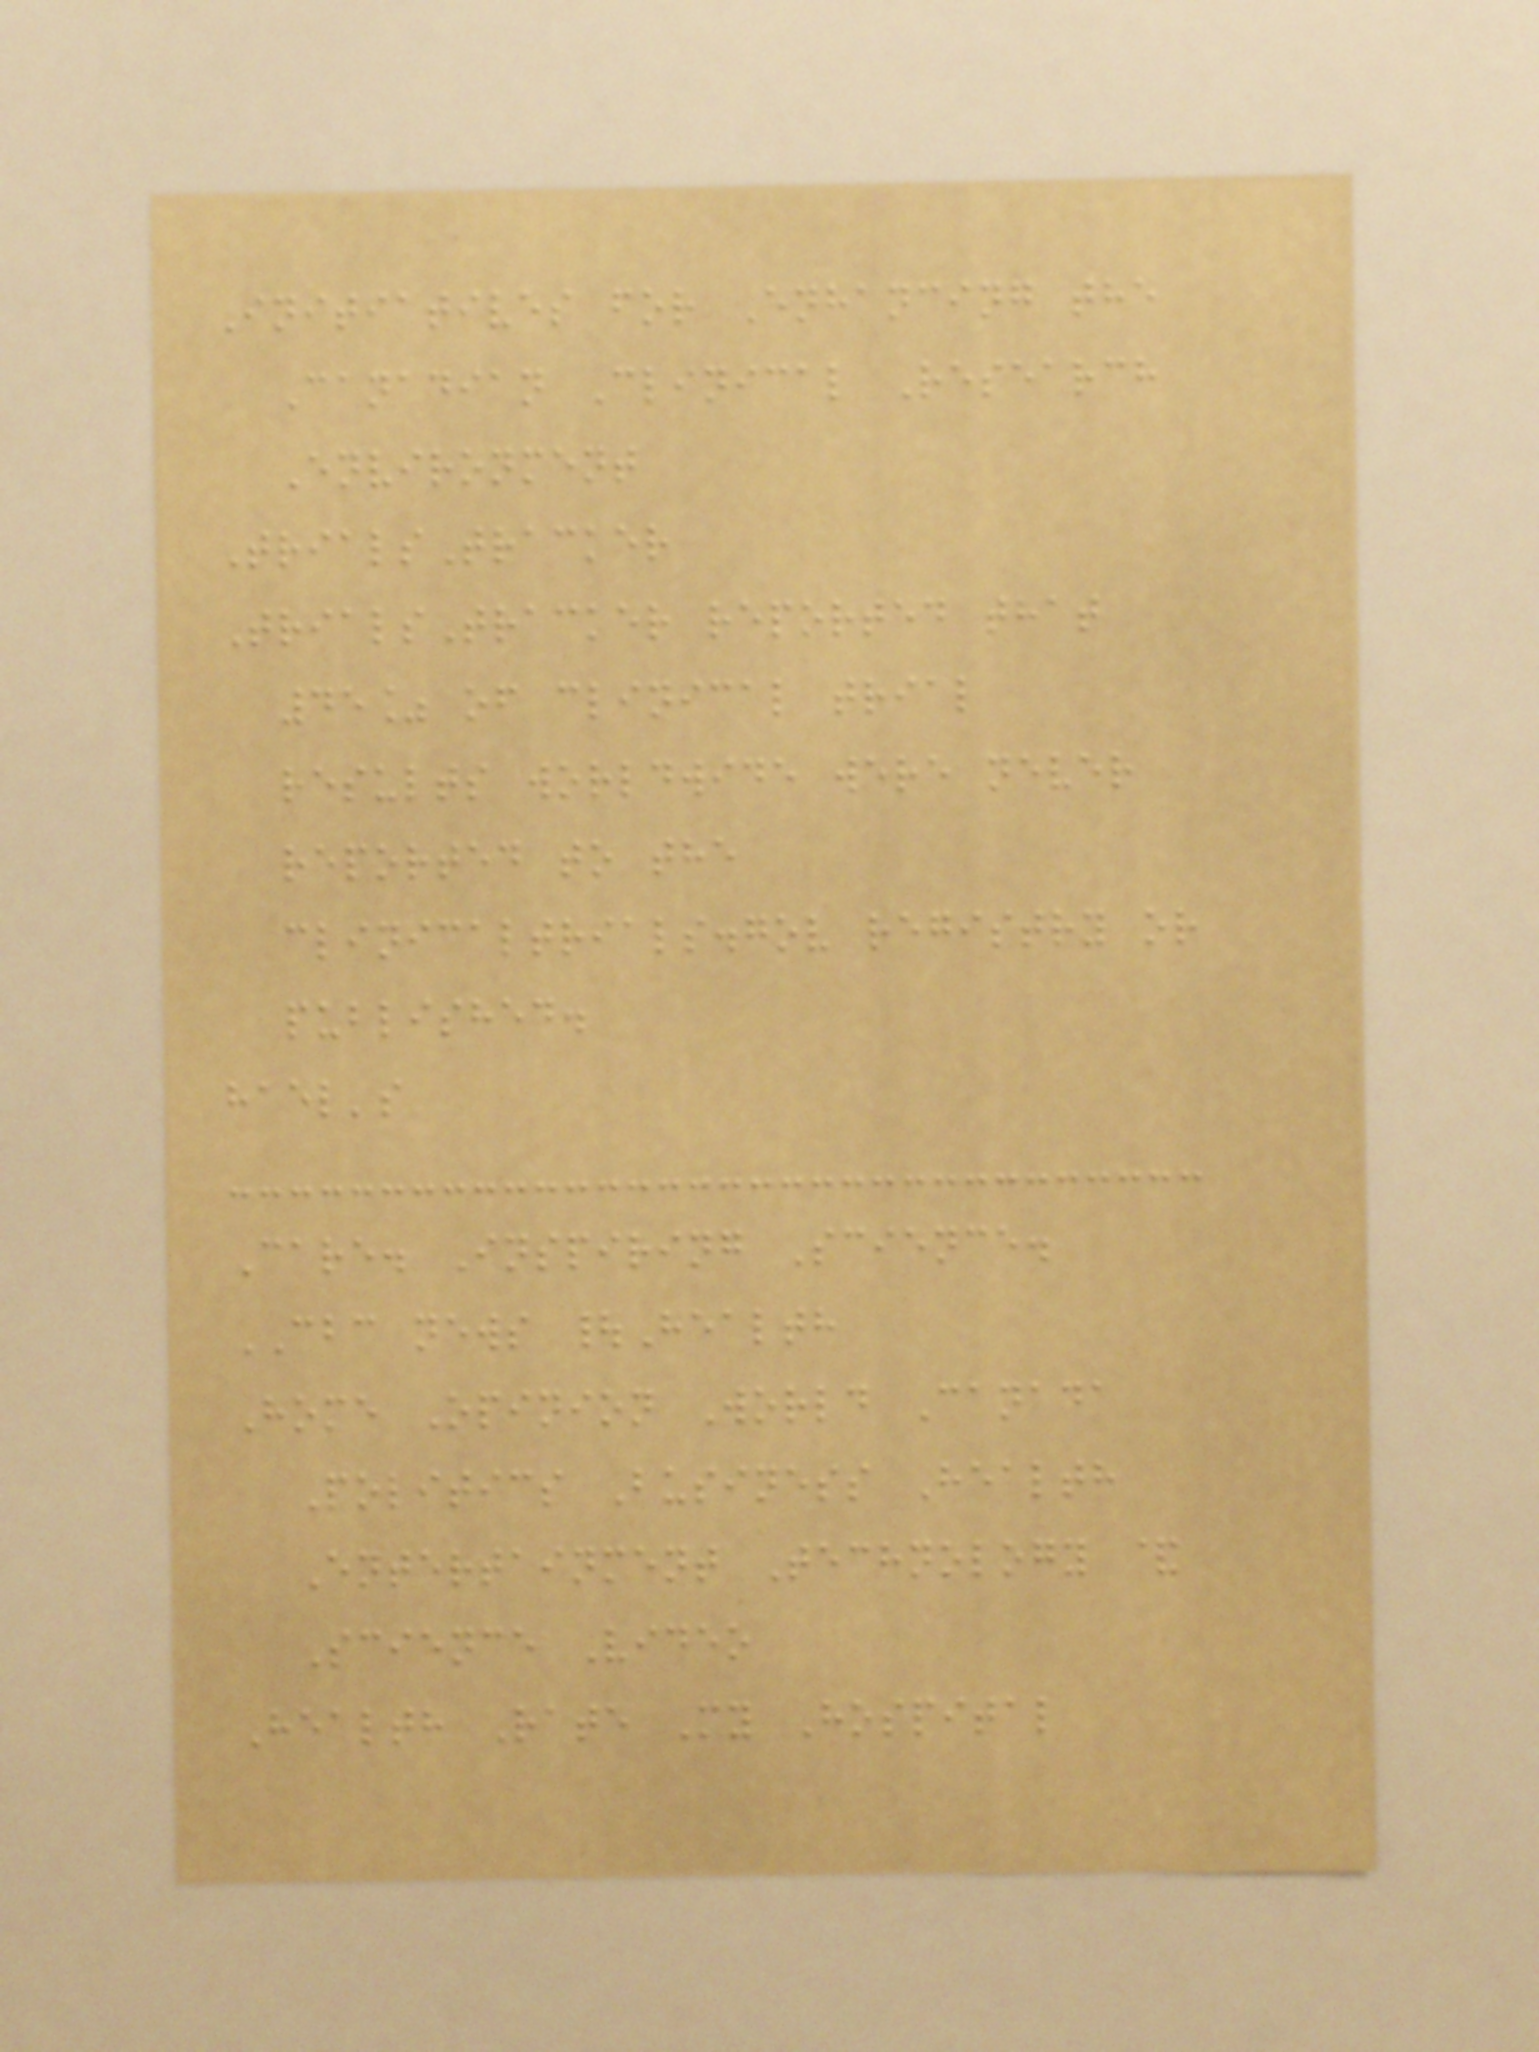Initiatives for Enhancing the
Canadian Clinical Research
Environment
TrialsTracker
TrialsTracker reported that
45% of clinical trial
results worldwide were never
reported to the
clinicaltrials.gov registry or
published.
hael's
Care. Inspiring Science.
CBC news |Health
Home Opinion World Canada
Politics Business Health
Entertainment Technology &
Science Video
Health Rate My Hospital
